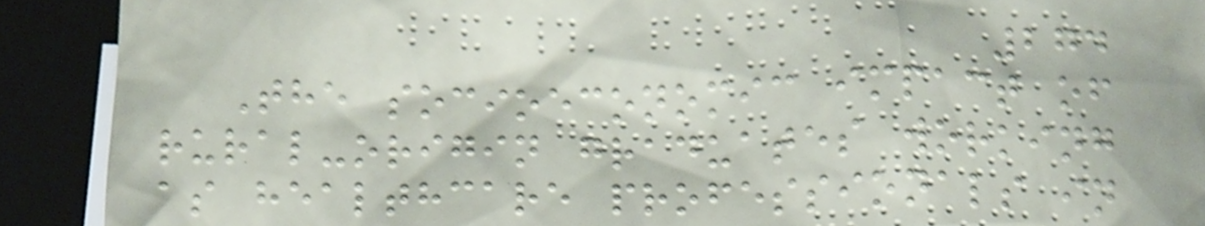274
The socioeconomic impact of
rural-origin graduates working
as healthcare professionals in
